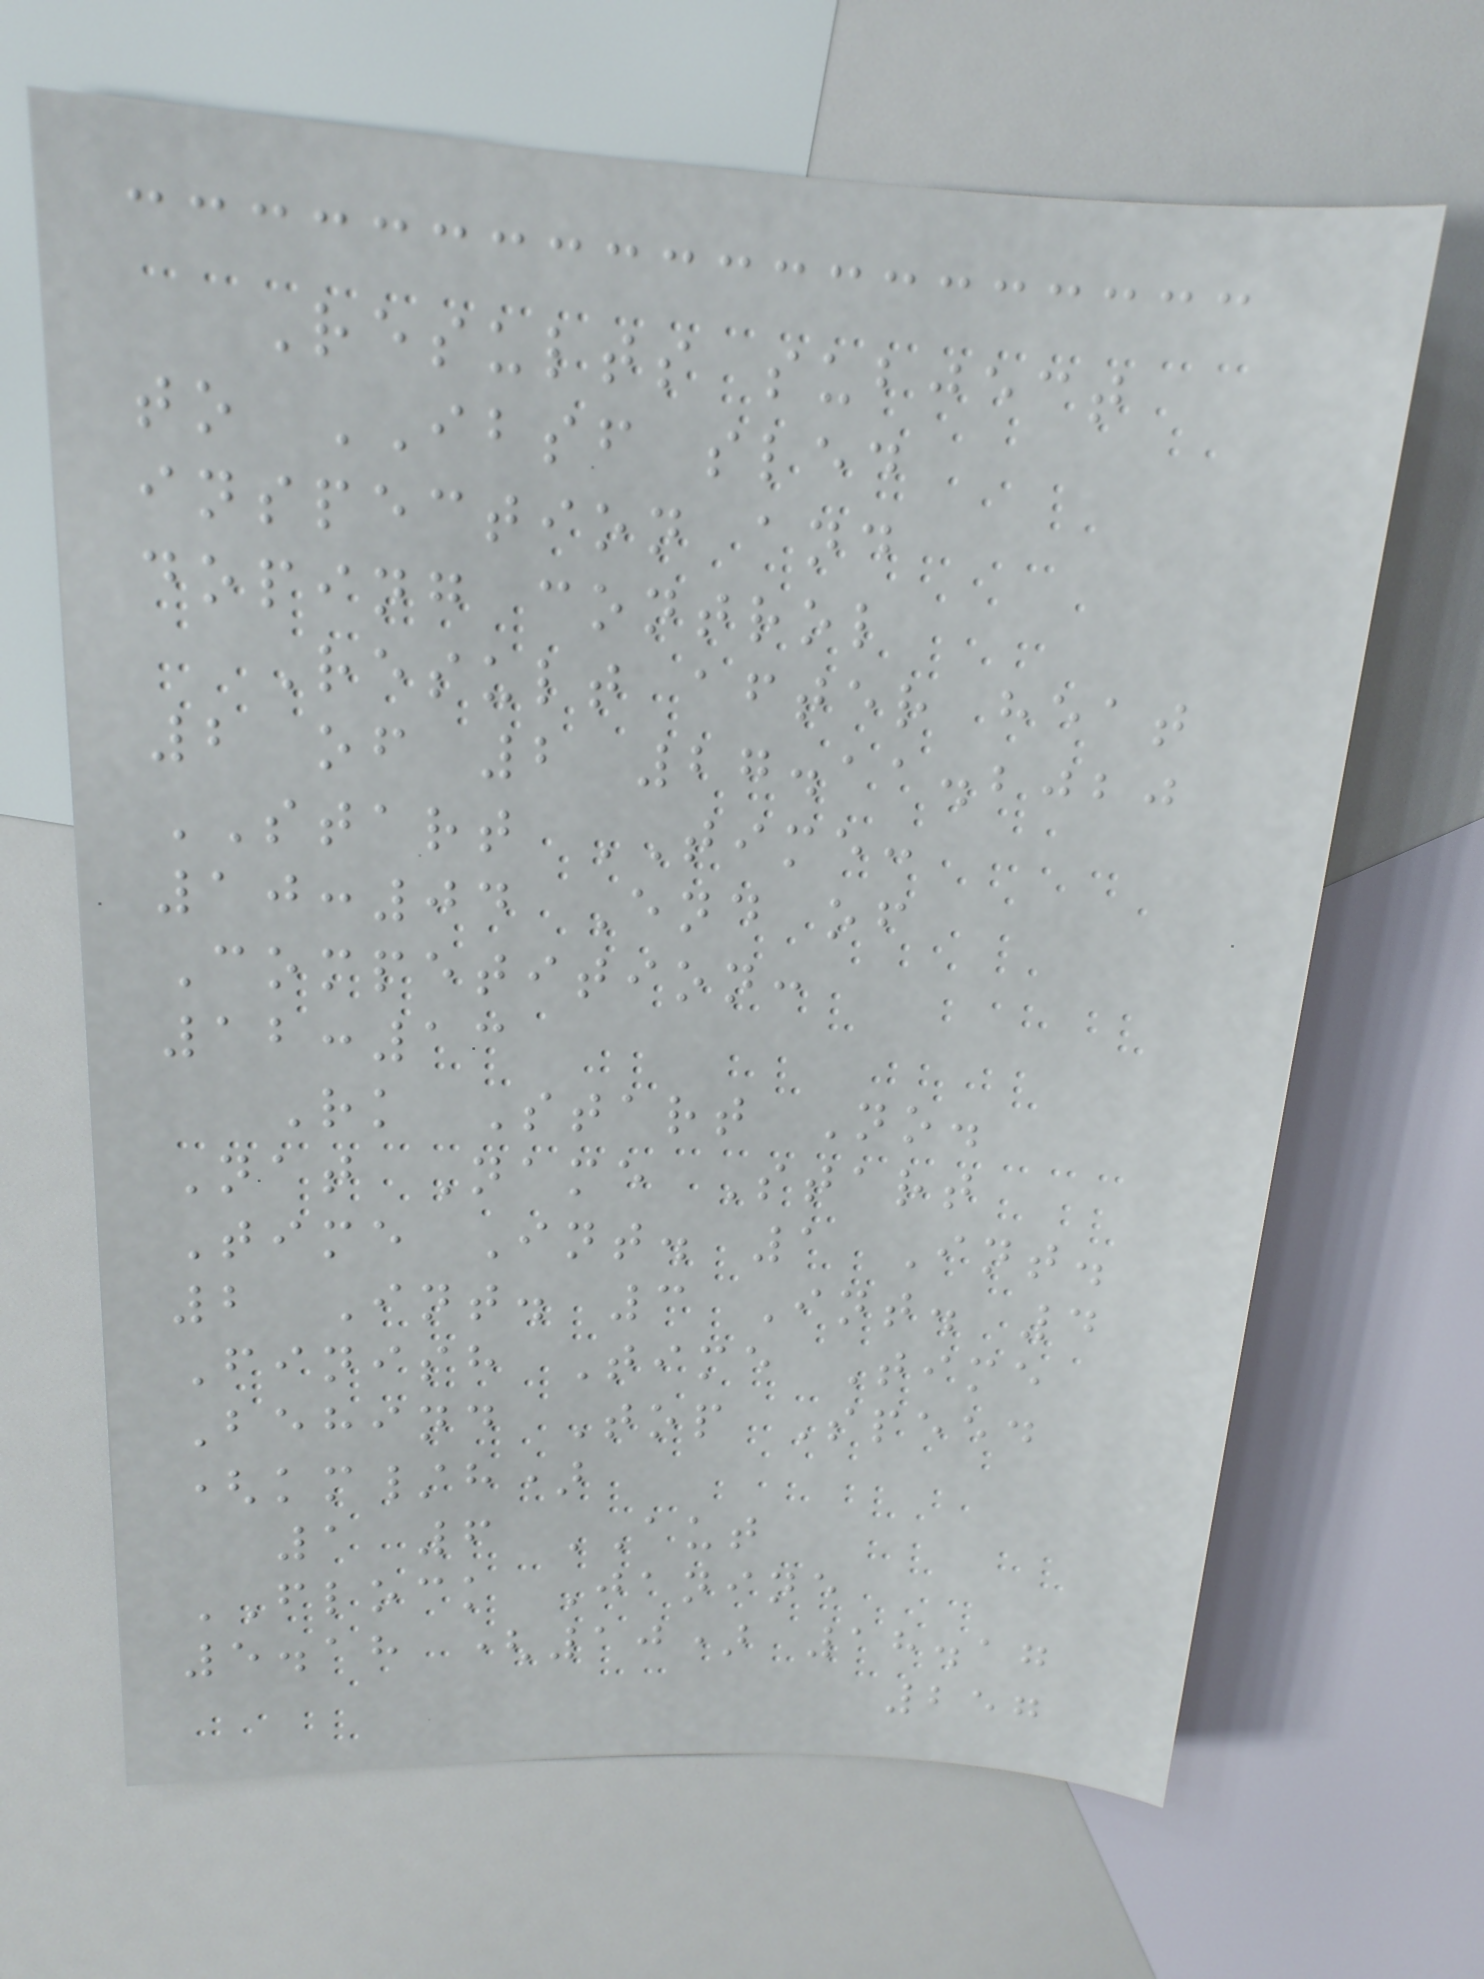Results subject
to IBSF sled
inspection and
doping control
Result after heat
2 of 2 27.11.2020
START TIME:
10:04 End of
Competition:
12:13
Rk Start No.
Nat Name Start
Time Int. 1 Int.
2 Int. 3 Int. 4
Finish Time Time
Behind Top Speed
(km/h)
1 6 AUT
FLOCK Janine
5.18 (10) 18.17
257
